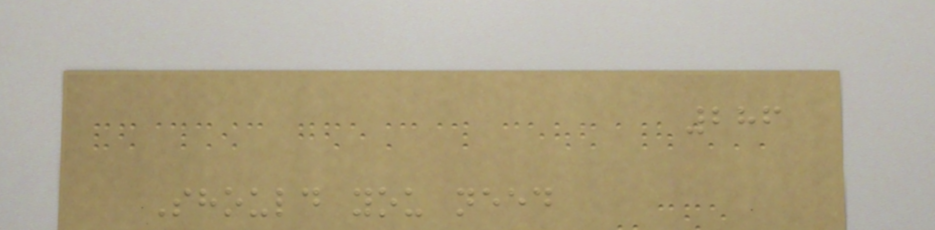286
Should you need
